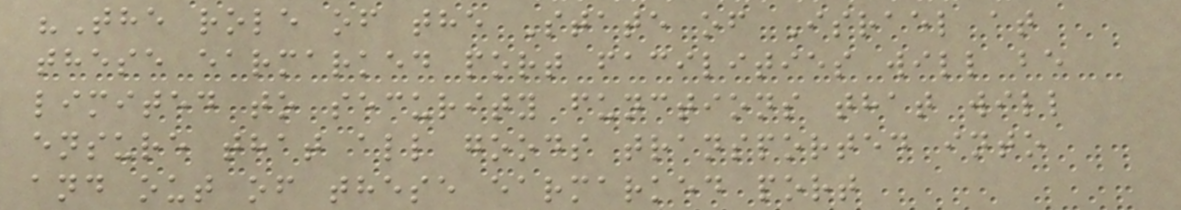"The role of the State of Israel at
these earmarked port facilities will be
limited to security functions that will
ensure that all goods transported into
and out of these earmarked port
